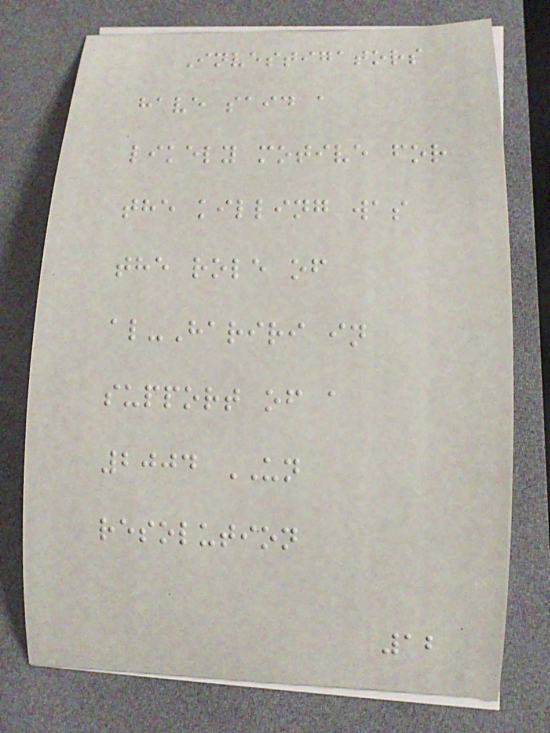Investigators
have said a
likely motive for
the killing was
the role of
al-Hariri in
support of a
2004 UN
resolution
12
